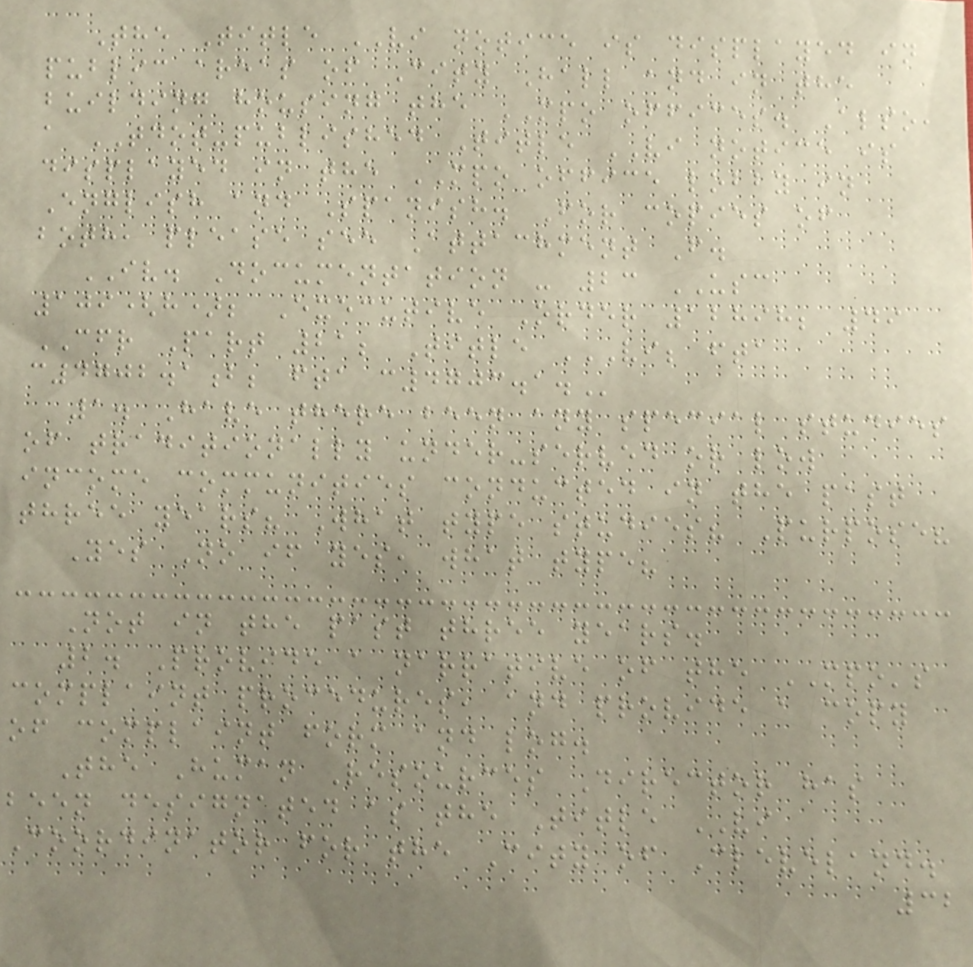The Title VI notice is displayed in
public areas of City Hall and in the
building housing the MPO offices. Also,
a TDOT-published Title VI notice is
displayed in the MPO office lobby in
English and Spanish. For copies of
both, please see Attachment F.
IV. Documentation - 23 USC
109(h); Executive Order 12898; 49
CFR Part 21; Title VI; FTA
C4702.1B; FTA C4703.1.
1. Have there been any special studies
of traditionally under-served or low
income communities conducted in the past
three years? What type studies? Purpose?
Yes No if yes, what type?
Not in the past three years.
2. Provide a narrative of the MPO's
complaint procedures, and provide a copy
of complaint form and log.
The Human Resources Director has
been designated as the Title VI
Coordinator for the City of Cleveland.
32
